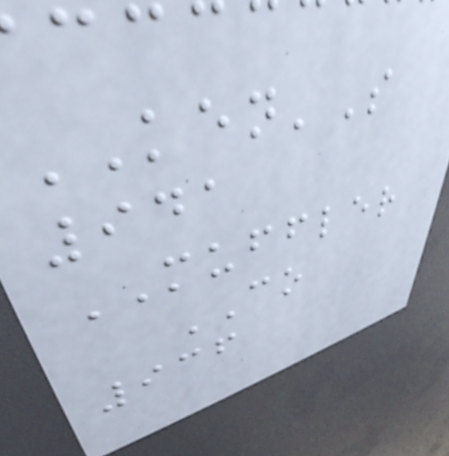KEN'S
941
MUFFLER
CO
936
